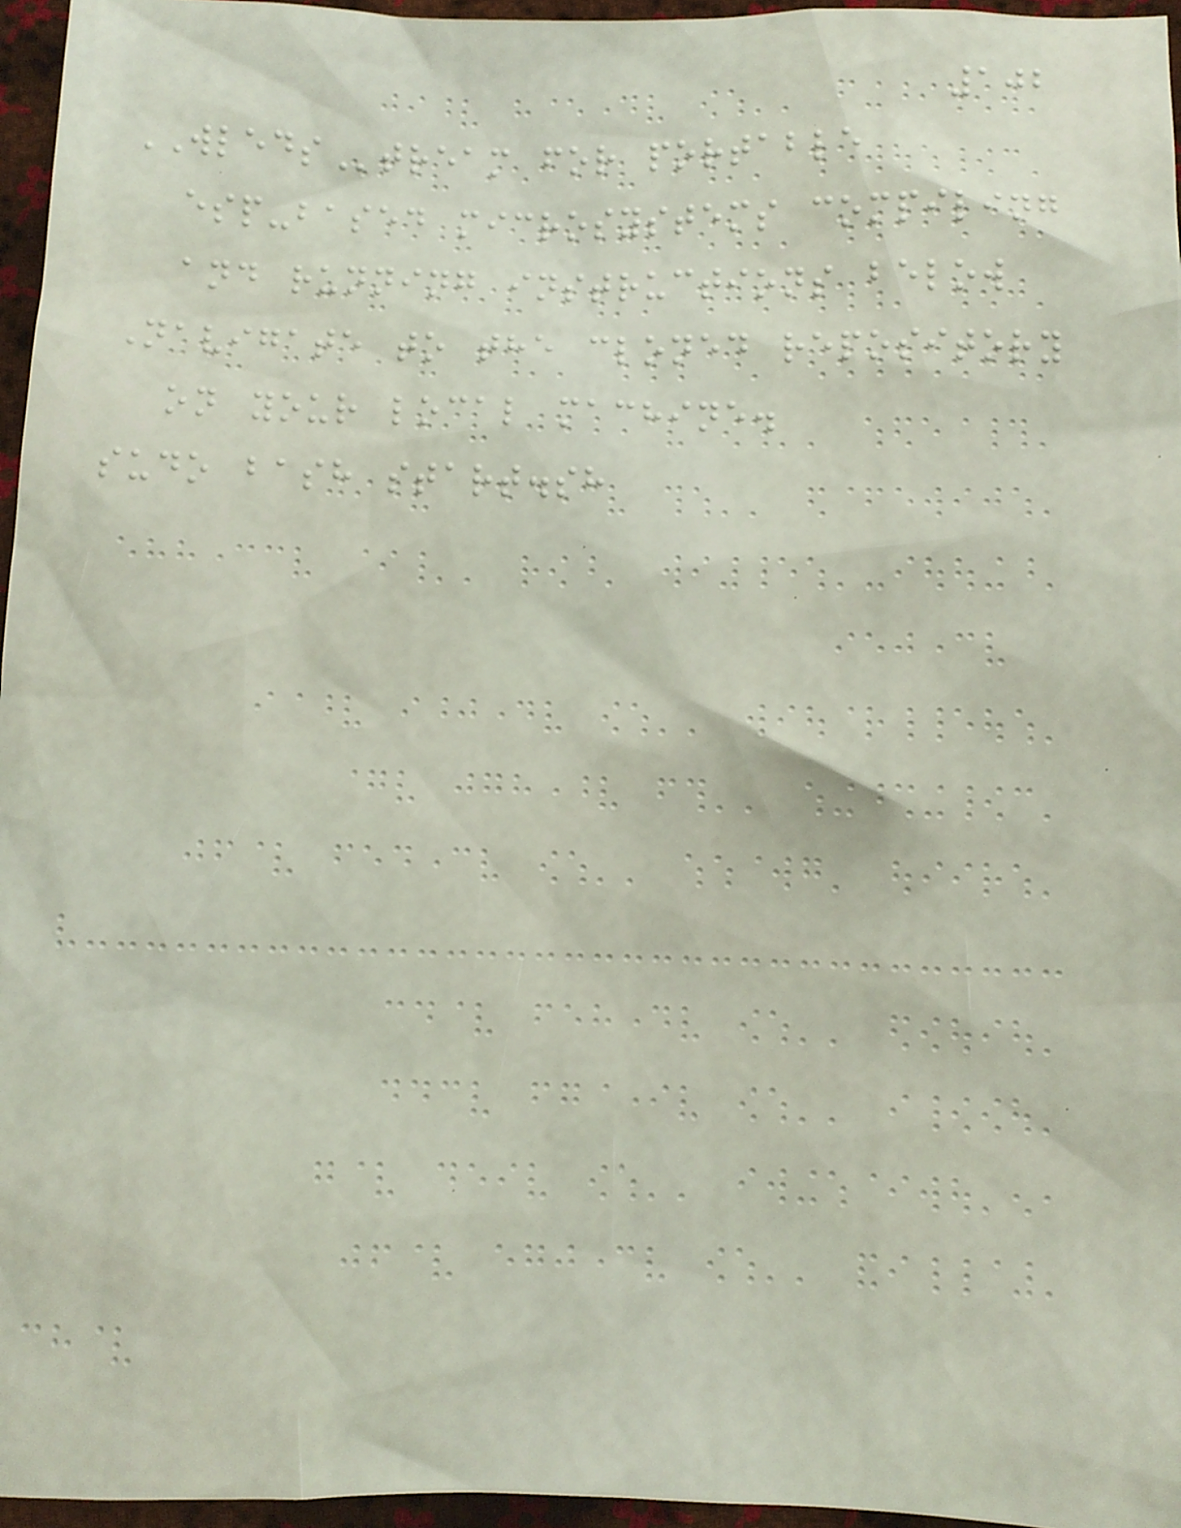102
WLEDStream for portable
esp-based microsystems compiling
and running instructions below
Navigate to the cloned repository
on your local machine.
sudo bash start.sh
